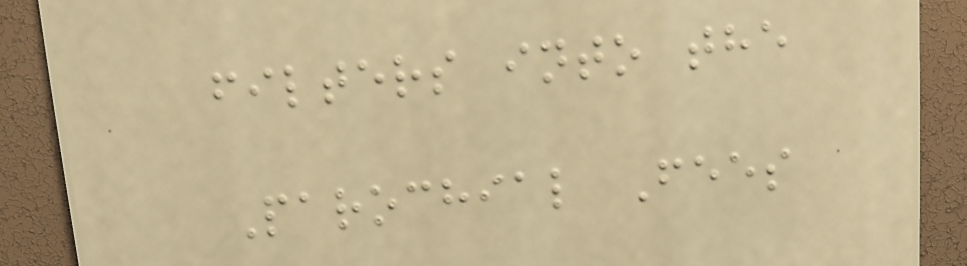filters into the
Parochial Fees
